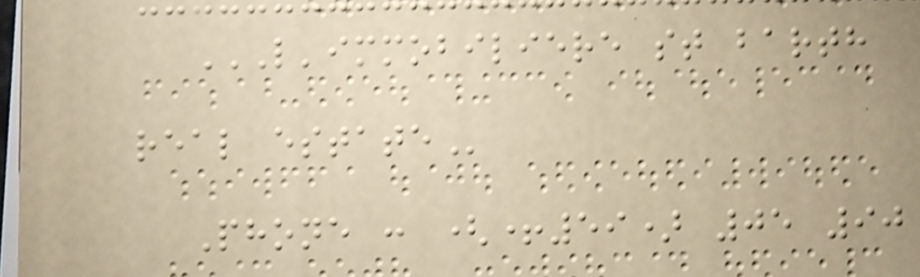L'IMMOBILIERE ST BARTH
REAL ESTATE
Phone : (+59) 05 90
